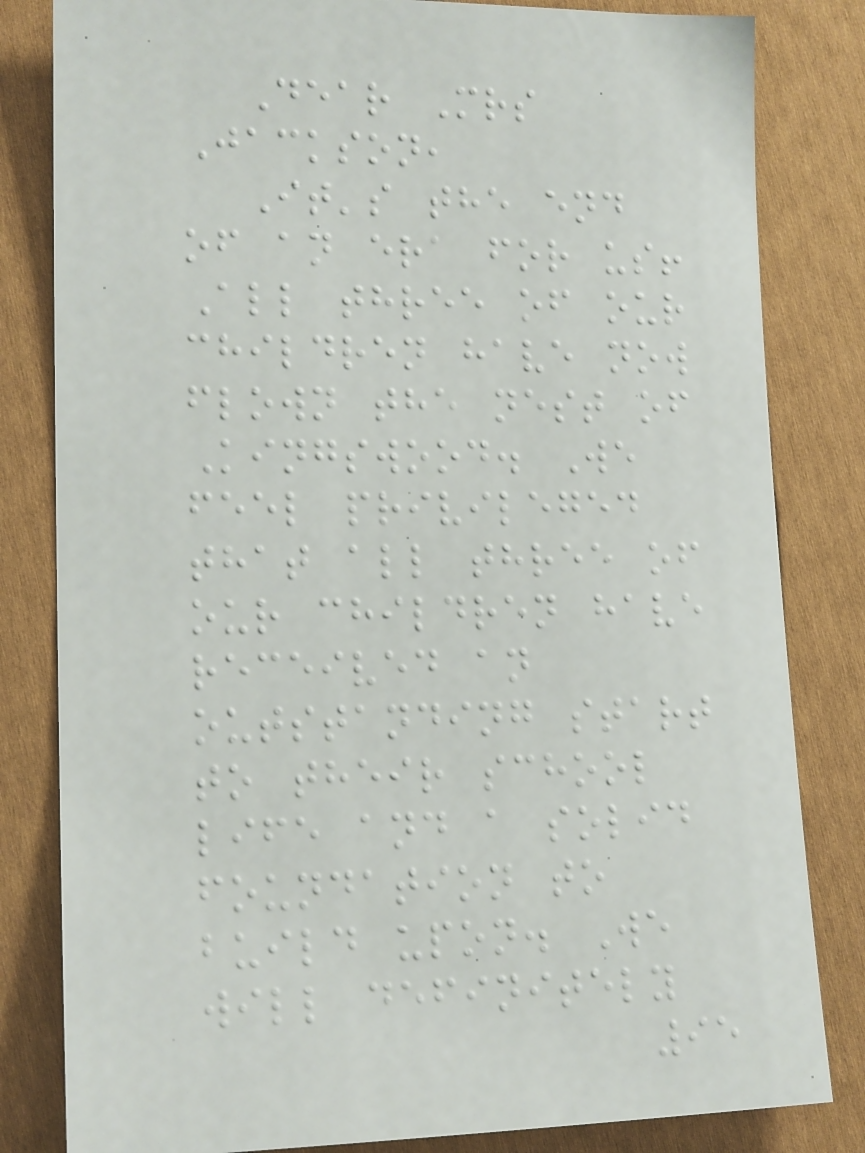Dear Mrs
Jackson,
It's the end
of an era for us!
All three of our
children have now
flown the nest of
Kingswood. We
feel privileged
that all three of
our children have
received an
outstanding start
to their school
life and a solid
foundation to
build upon. We
will definitely
95
